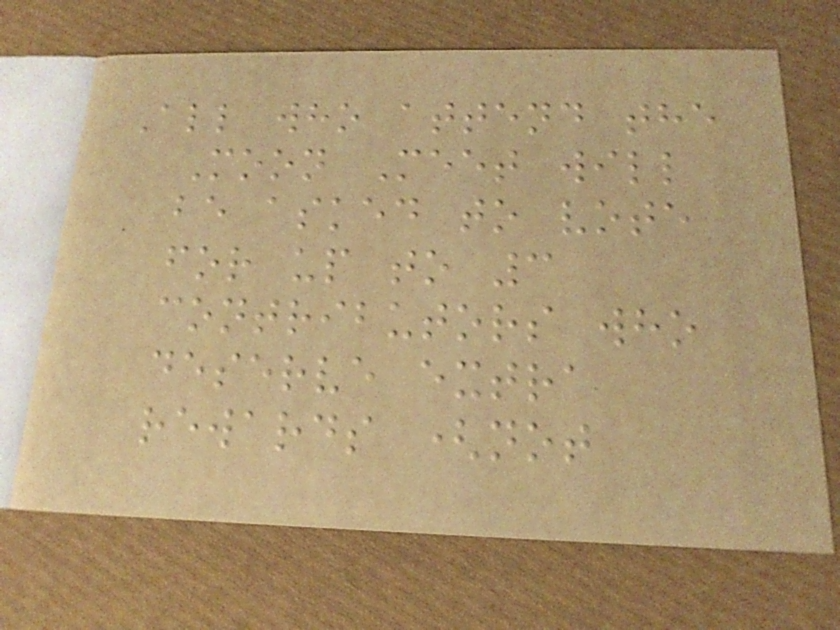All who attend the
Moon Meet will
be asked to vote
for up to 3
contributors who
deserve extra
rewards (not
